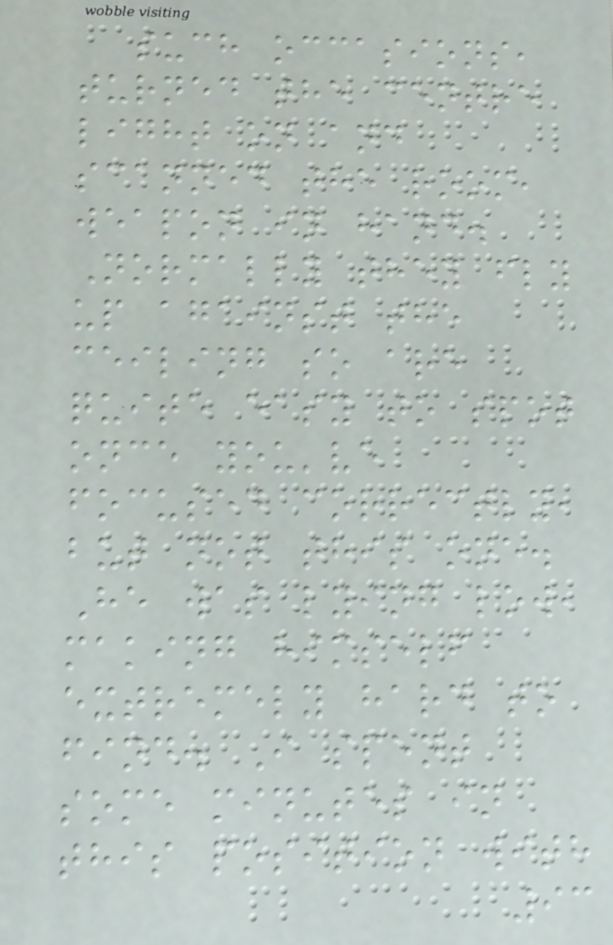such occasions,
turned the centre
light on and
scanned the room,
weapon in hand.
Normally they fly
up against the
ceiling so are
quite easy to spot
once you've
focused correctly,
but not this one.
He was lying low,
making himself
extremely hard to
find. I spent
some minutes in
this position with
93
